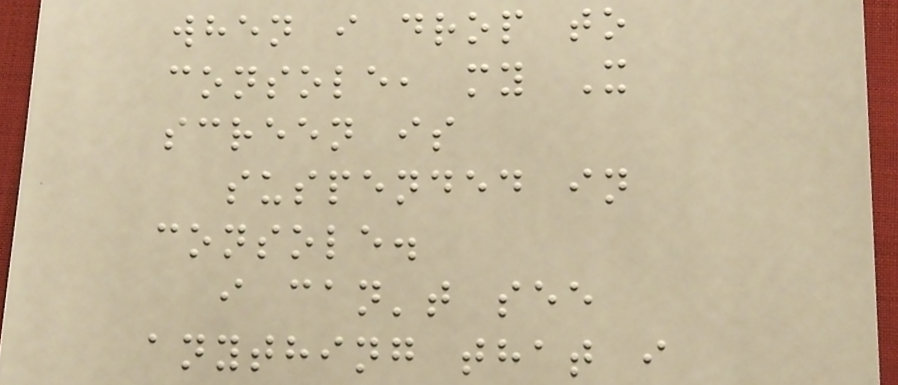when i drop to
console, my X
screen is
suspended in
console.
i can't see
anything that i
